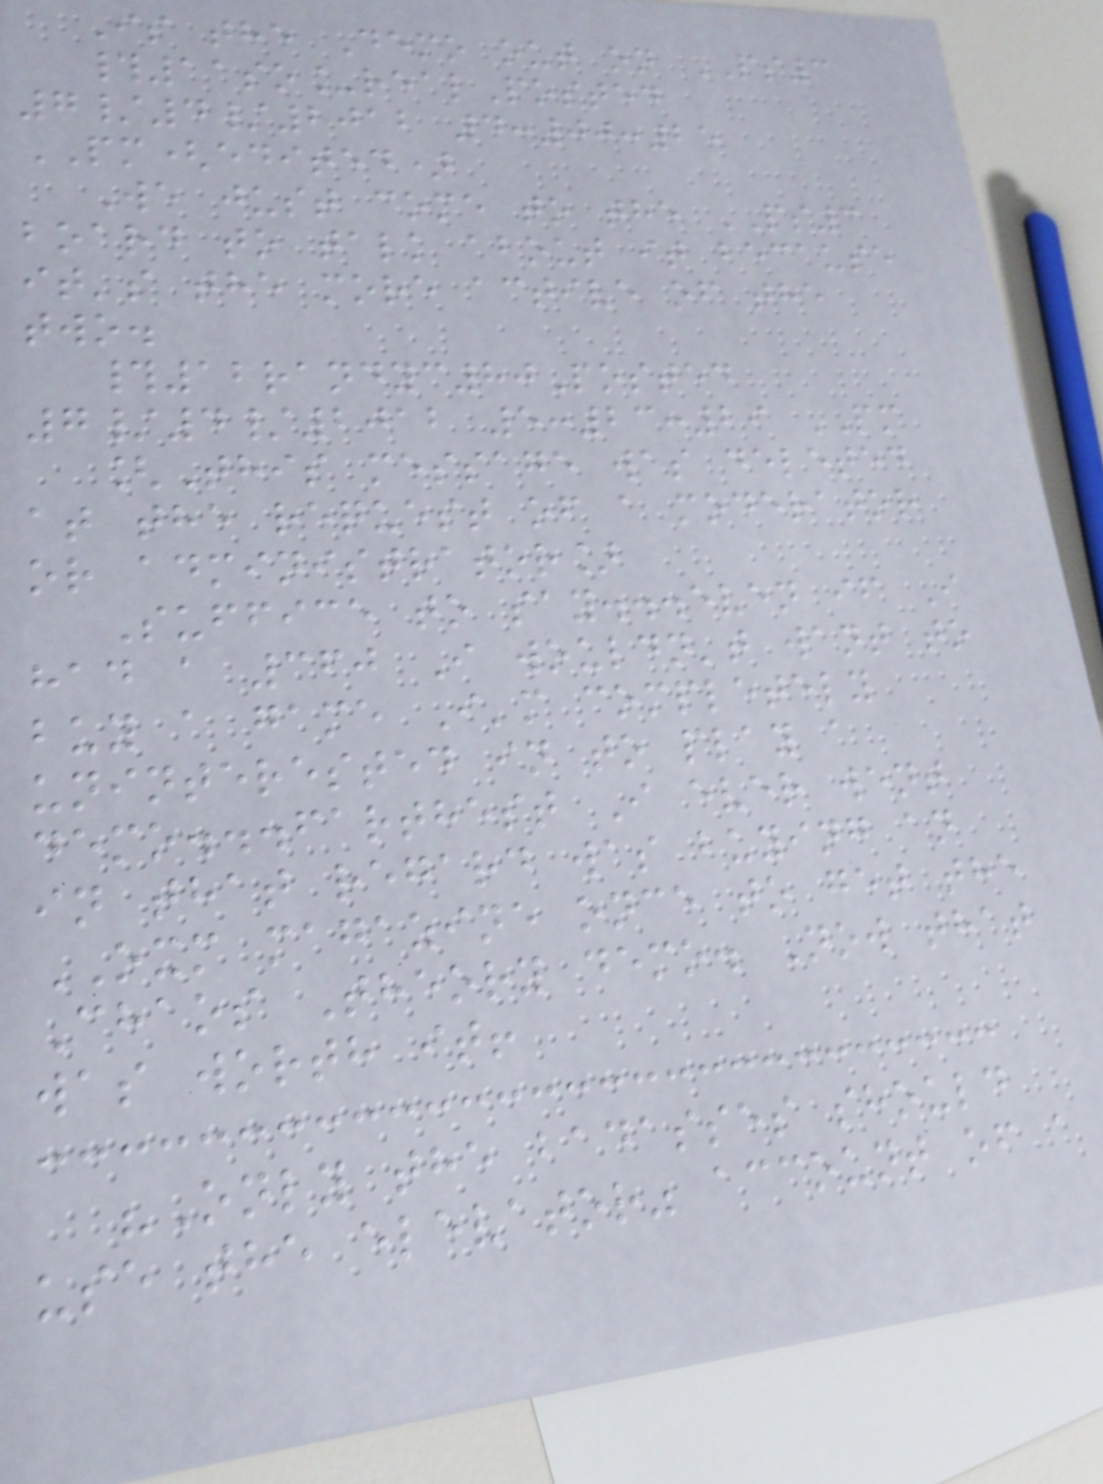Is the Demo out on PS3
#11so_realPosted
7/4/2012 4:00:25
PM(edited)
We just come to the PS3
board to talk about it because
it's the more active of the
two.
#12randyc80Posted
7/4/2012 5:23:29 PM
[This message was deleted
at the request of a moderator
or administrator]
Suffice to say...even if I
had a 360 I wouldn't want to
buy a game I'm completely
uninterested in to play a
demo...farthest I ever went
in that regard was buying an
OXM magazine once to get the
Chaos Theory demo. Now that
was worth it!
"Only the badasses should
use the elevator" account of a
